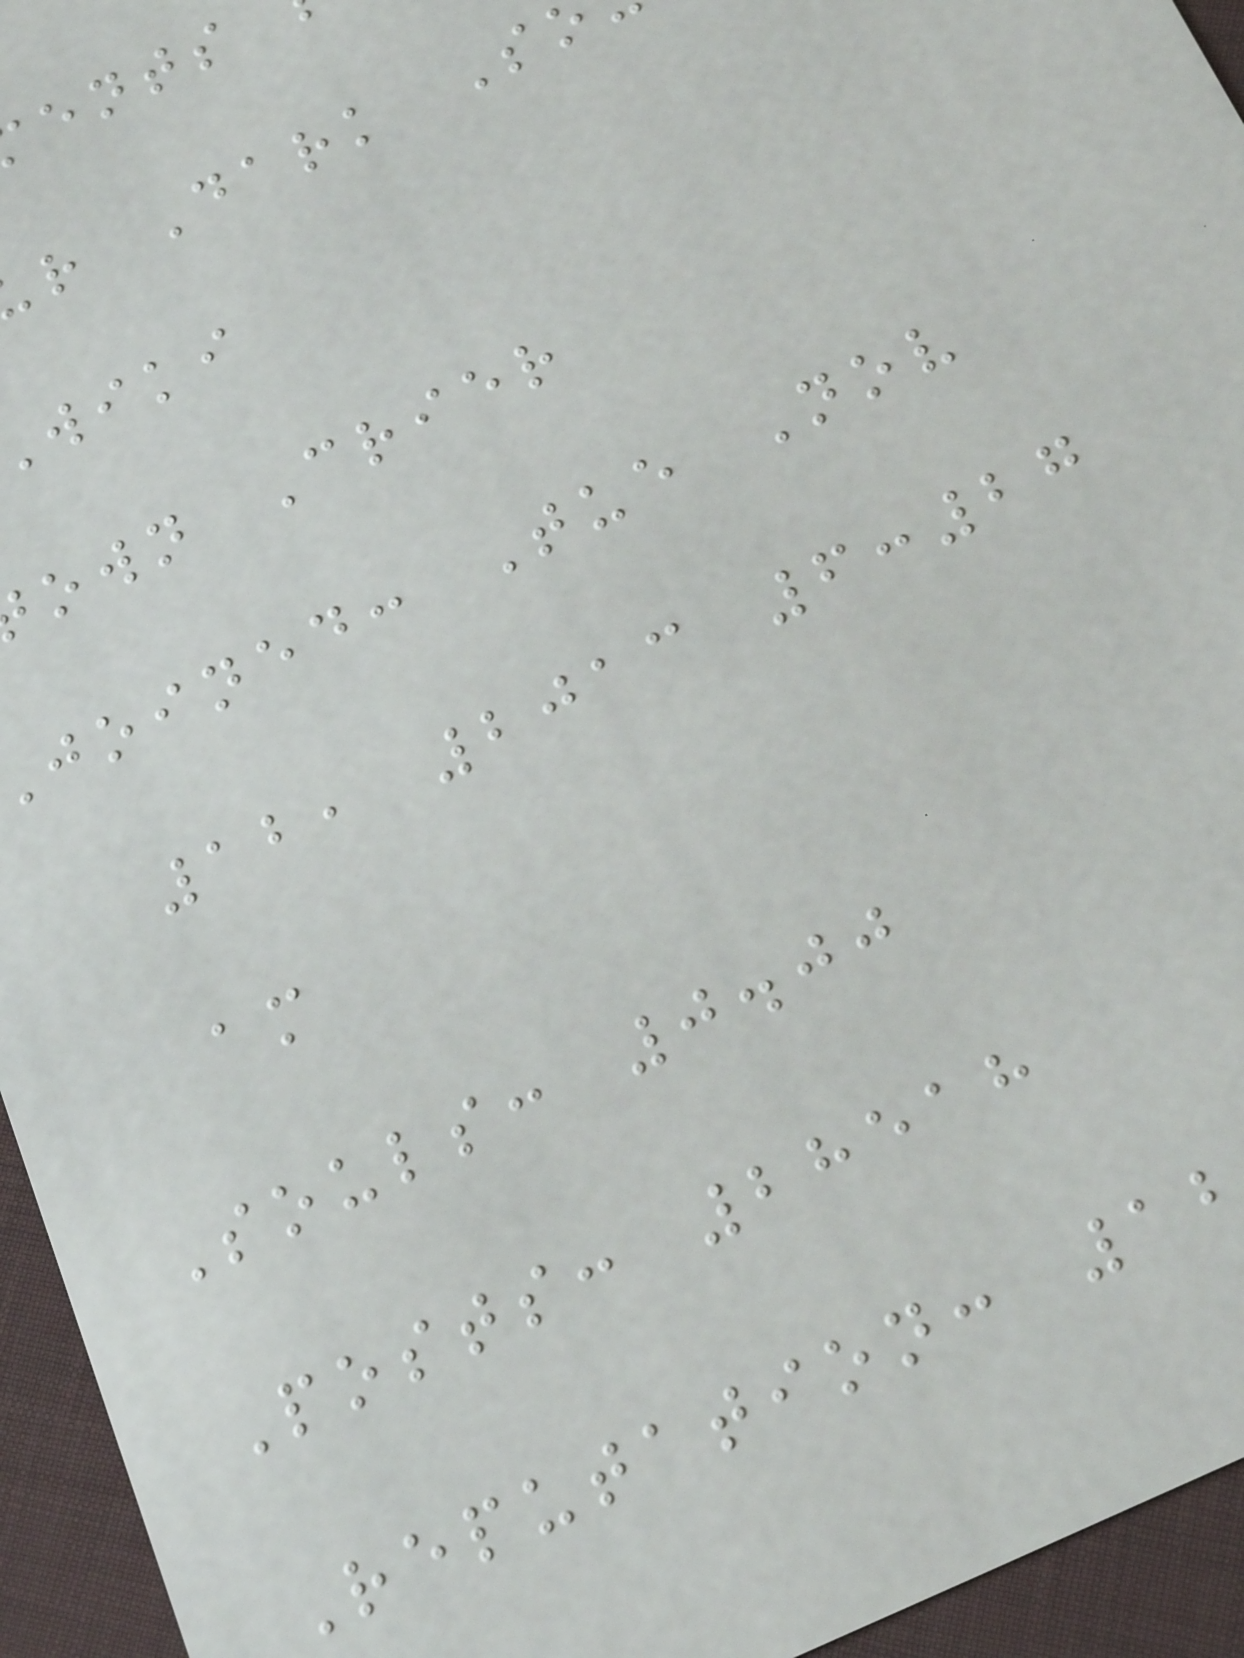r Dark S
wiki
own Crier
joined: Tue Nov
12, 2013 6:27
am
Souls: 0.00
Posts: 28518
Reputation: 1
